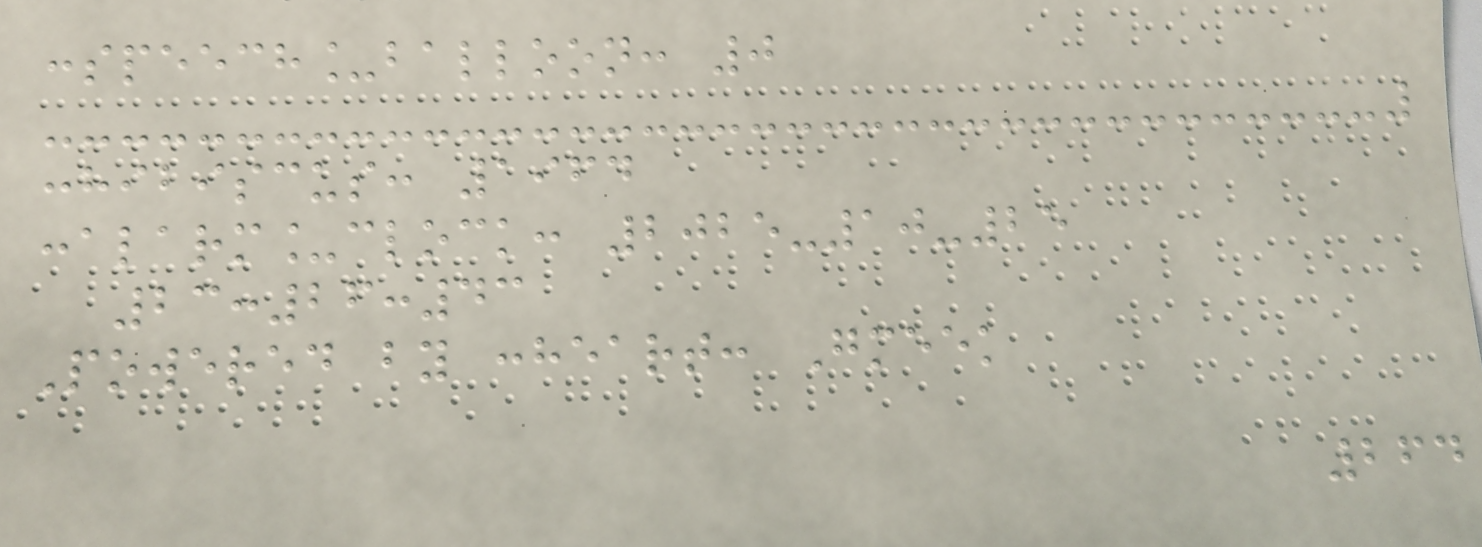:speech_balloon: 0
:hibiscus: 1964
:alarm_clock: 2025-10-25
23:26:43
Powered by :heart: Gmeek
264
